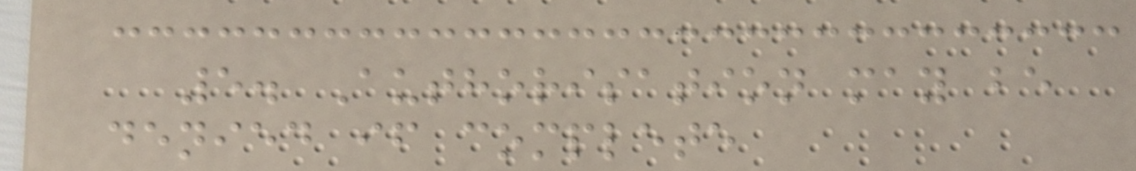5. Authorisation may be
denied if complete
